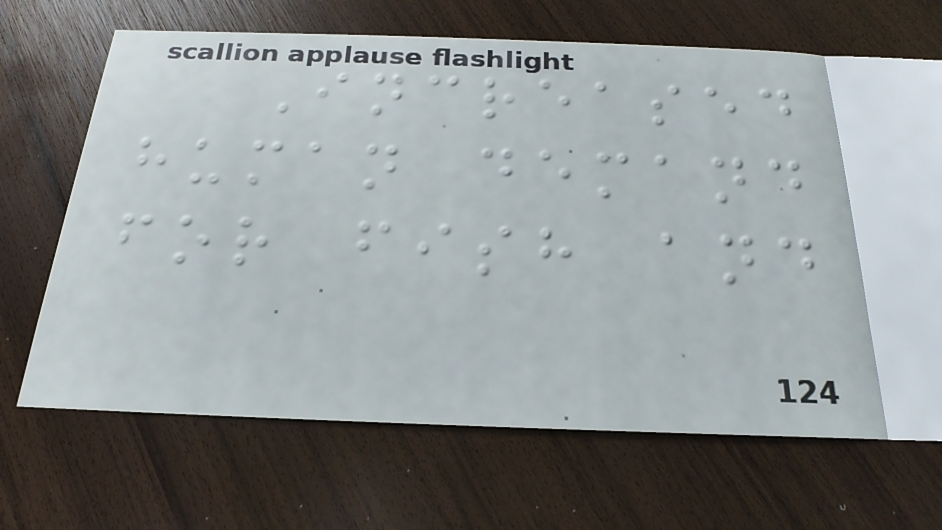Increased
human demand
for fish and
